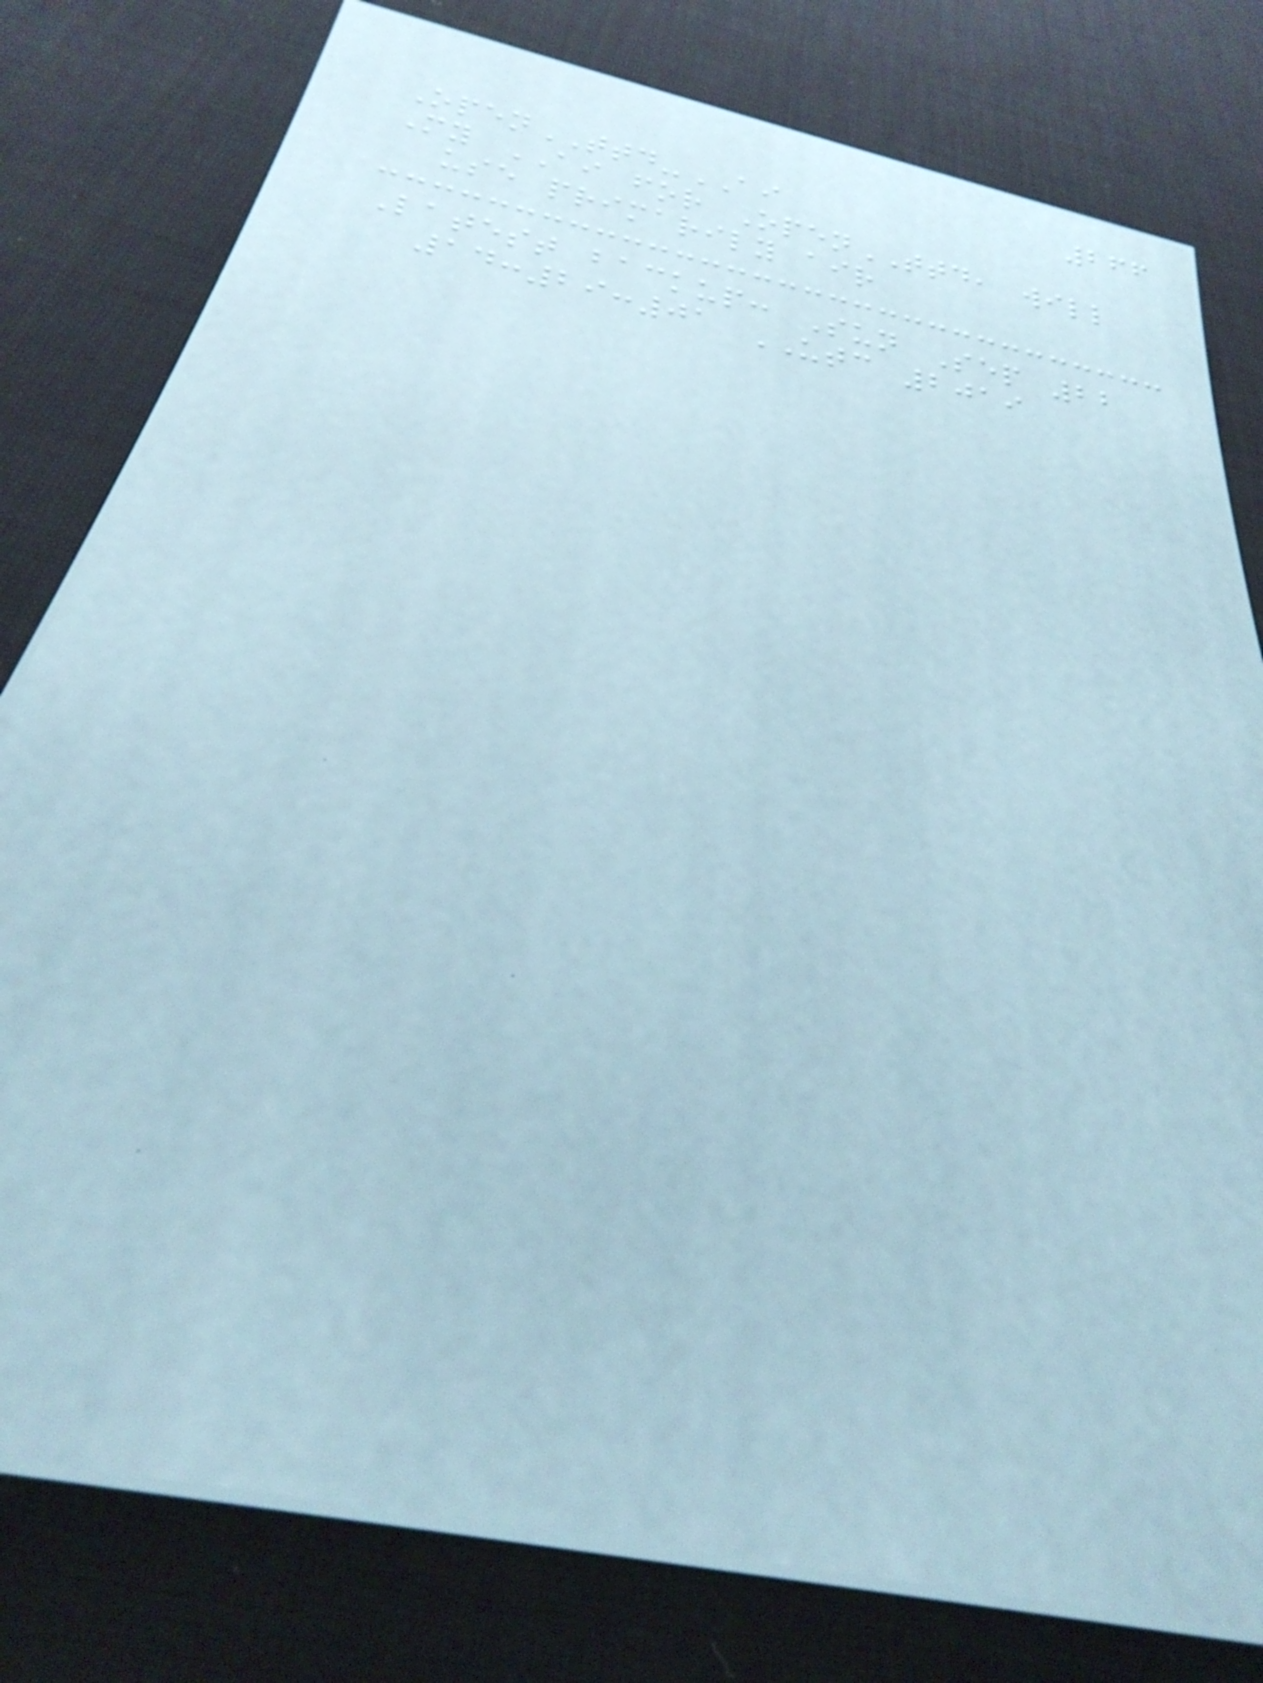266
OpenTTD-AI
My AI for OpenTTD, will
use primarily air
Latest backup: Sun Sep 22
14:29:01 UTC 2019
